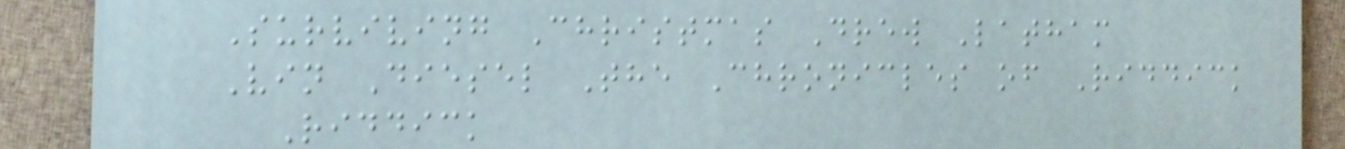Surviving Christmas Drew Latham
Vin Diesel The Chronicles of Riddick
Riddick
